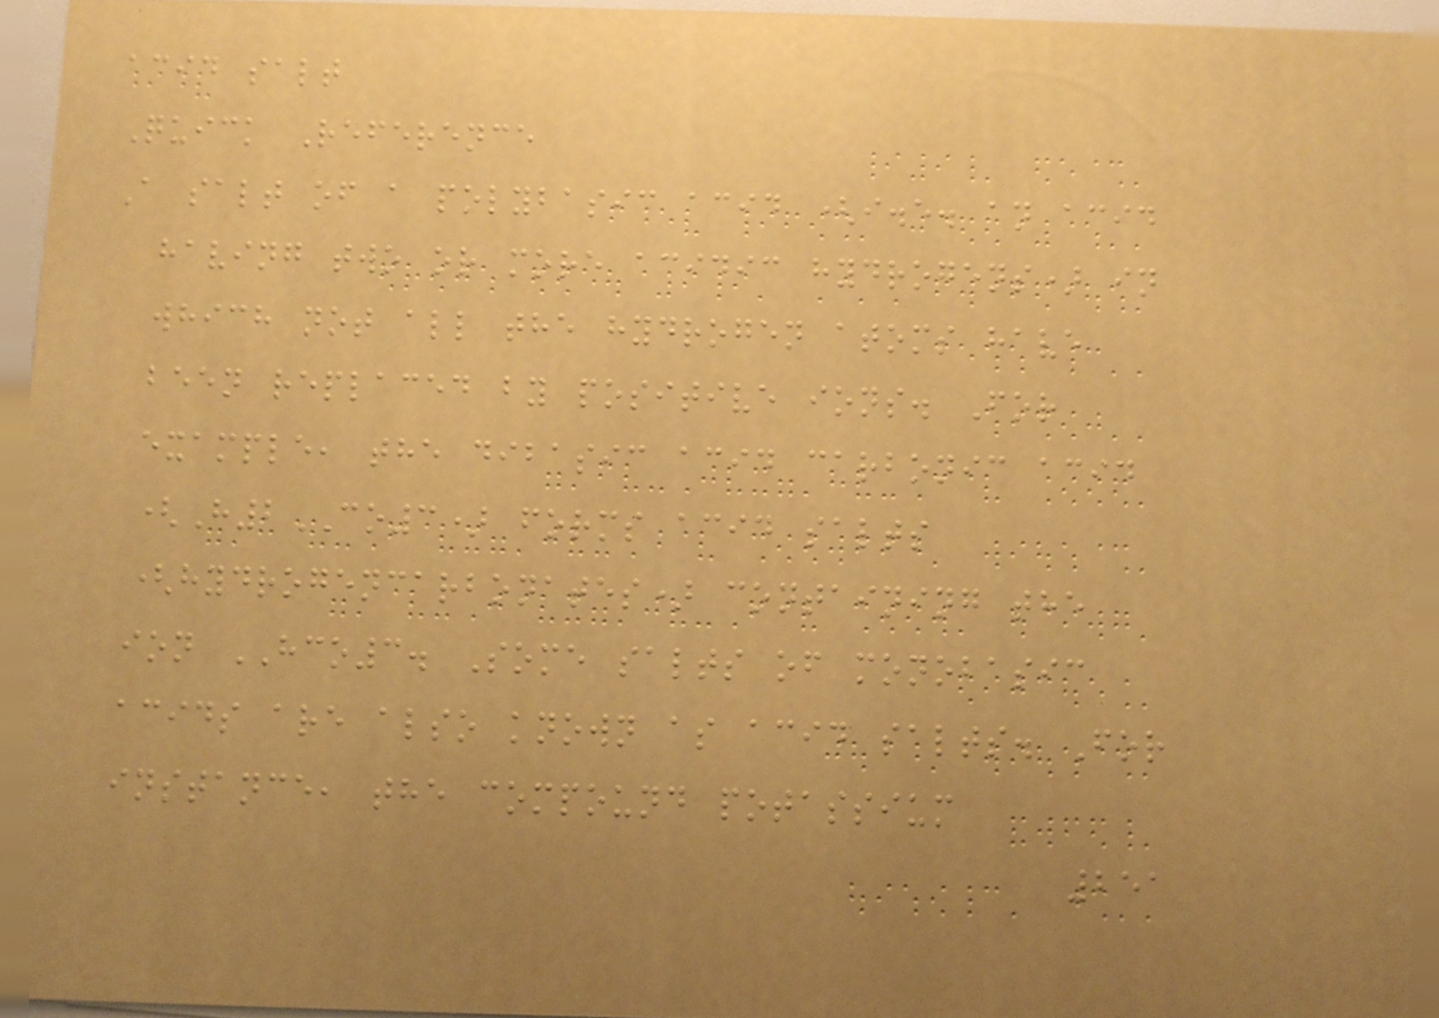acid salt
Quick Reference
A salt of a polybasic acid (i.e. an acid
having two or more acidic hydrogens) in
which not all the hydrogen atoms have
been replaced by positive ions. For
example, the dibasic acid carbonic acid
(H2CO3) forms acid salts
(hydrogencarbonates) containing the
ion HCO3. Some salts of monobasic
acids are also known as acid salts. For
instance, the compound potassium
251
